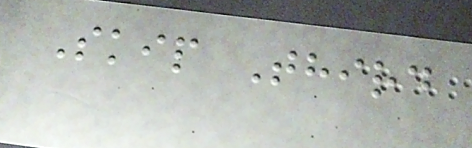Skip Third
